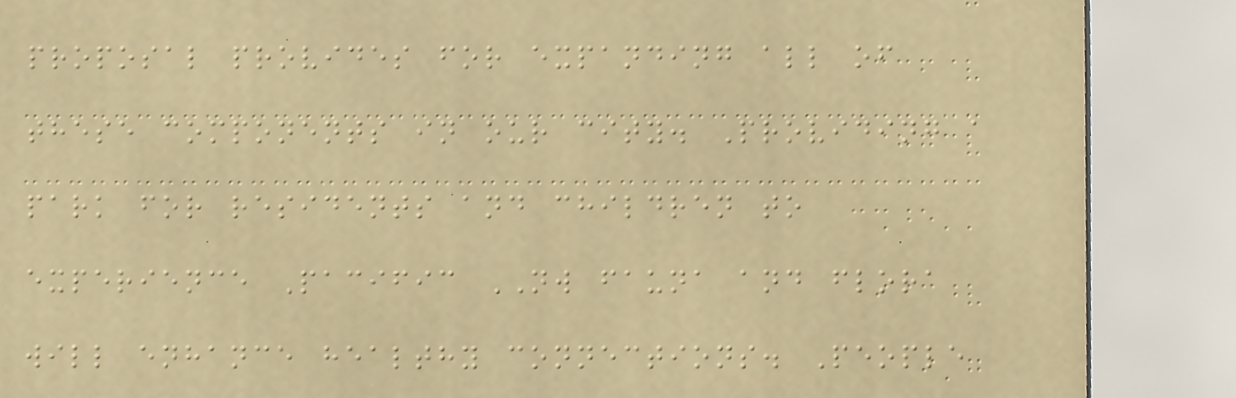proposal provides for expanding all of
these components in our city. Providing a
park for residents and children to
experience Pacific NW fauna and flora
will enhance healthy connections. People
